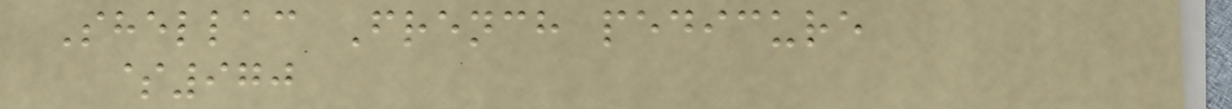Shellac French pedicure
$970
